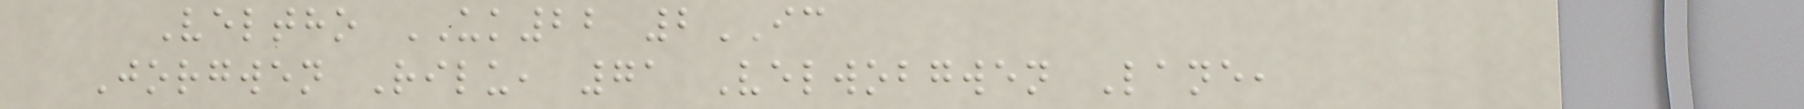Veltho UK22 2IC
Jorgwen Rilu, 71 Velwobgwen Lane,
